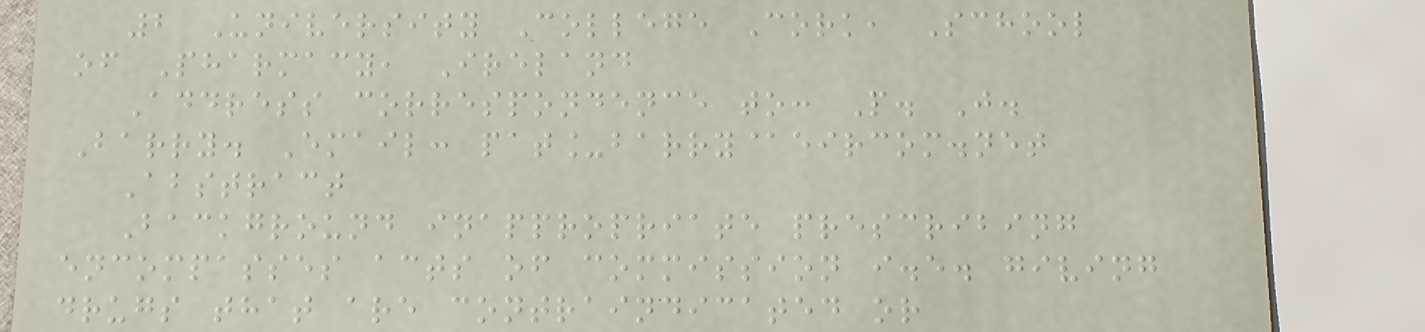2 University College Cork, School
of Pharmacy, Ireland
Address correspondence to: P. J.
Barry. Email: pat_barry@eircom.net
Abstract
Background inappropriate prescribing
encompasses acts of commission i.e. giving
drugs that are contraindicated or
